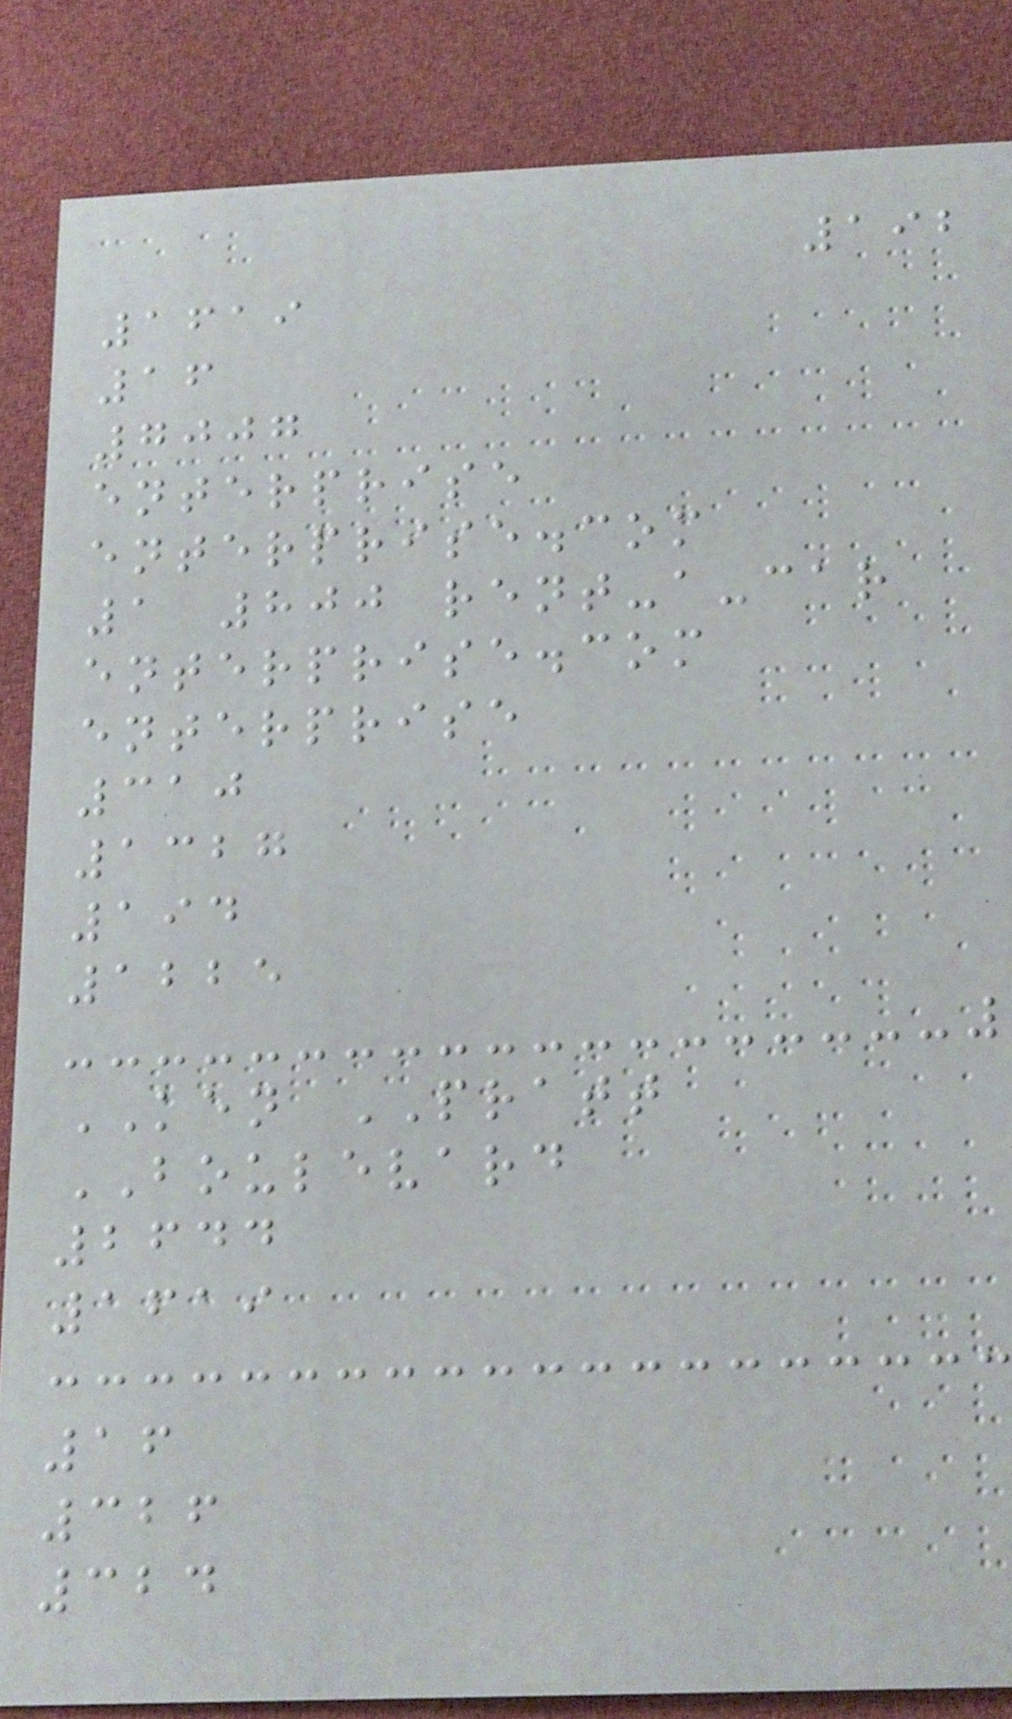192
1619
16
7007
enterprise
enterprise.com
1 800 rent-a-car
enterprise.com
enterprise
310
1327
194
1225
KEN PRATT
BOULEVARD
2644
1619
16
326
324
